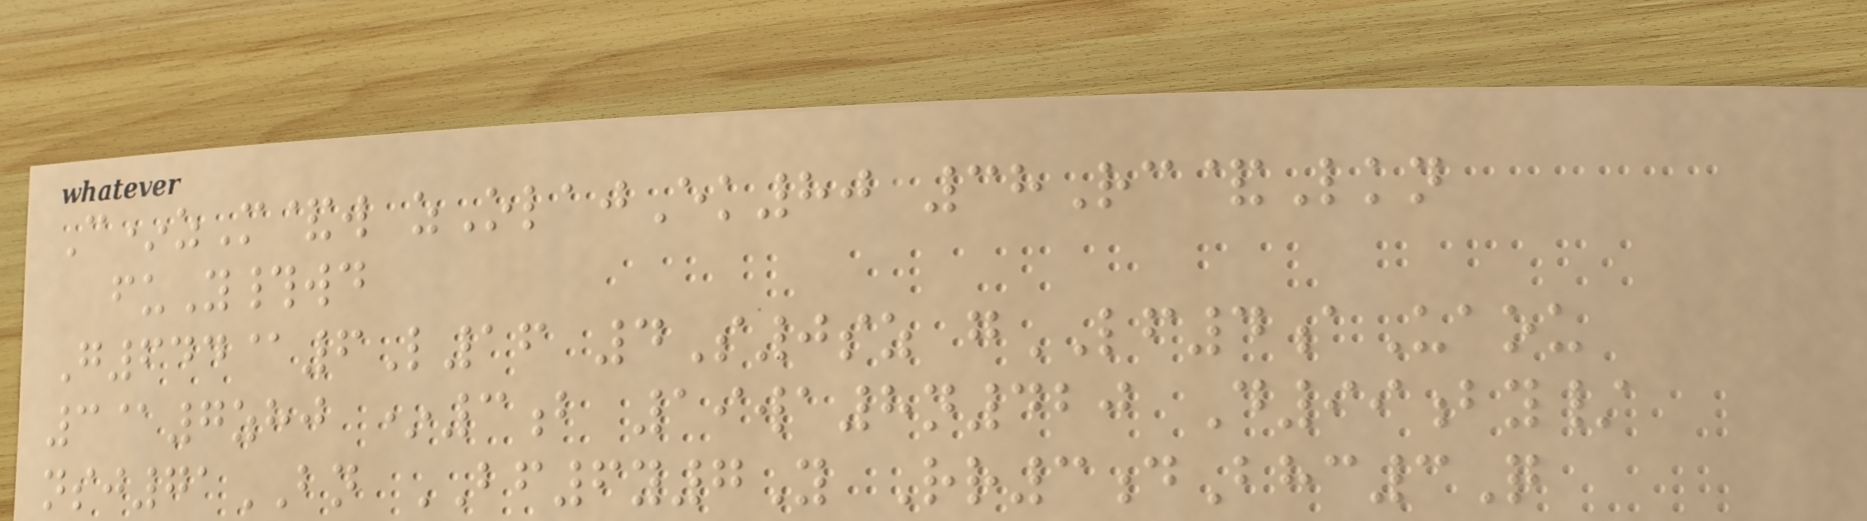C*zM&w zOlajEk80 38Rc&Lkn
fuY#wd
G644@6L16 4S0sz gLF4aUaou
3@7zhj *3b 19wa8n420 D99by/
nsj71BN BF6y7Y Rr3dBhc3Q
